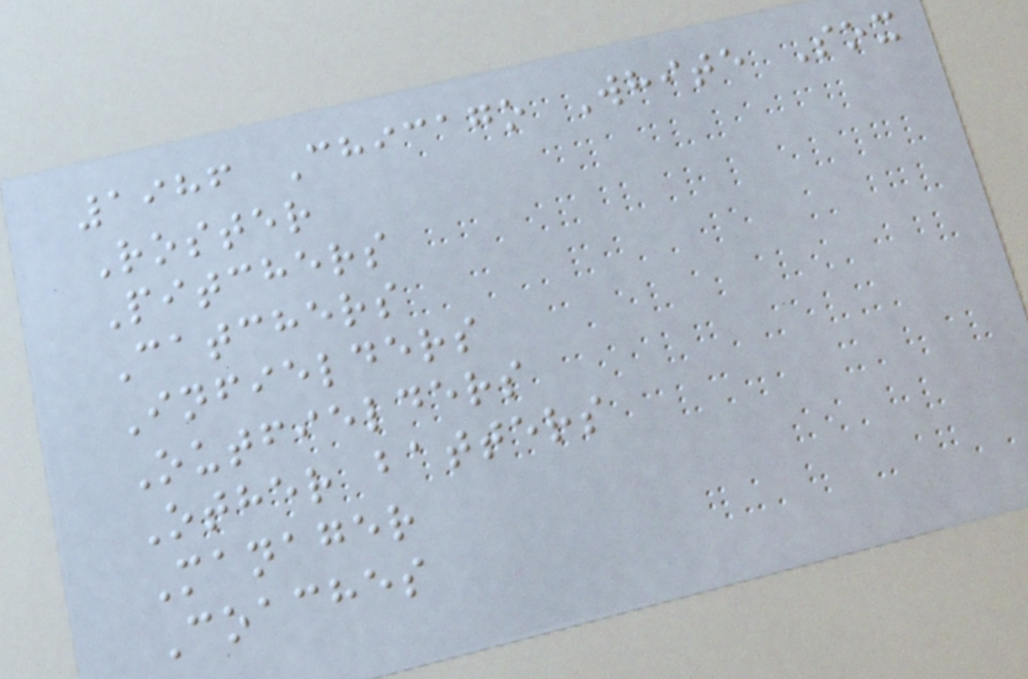1986 Chicago White Sox
Roster
Pitchers
Catchers
Infielders
Outfielders
Other batters
Manager
Coaches
